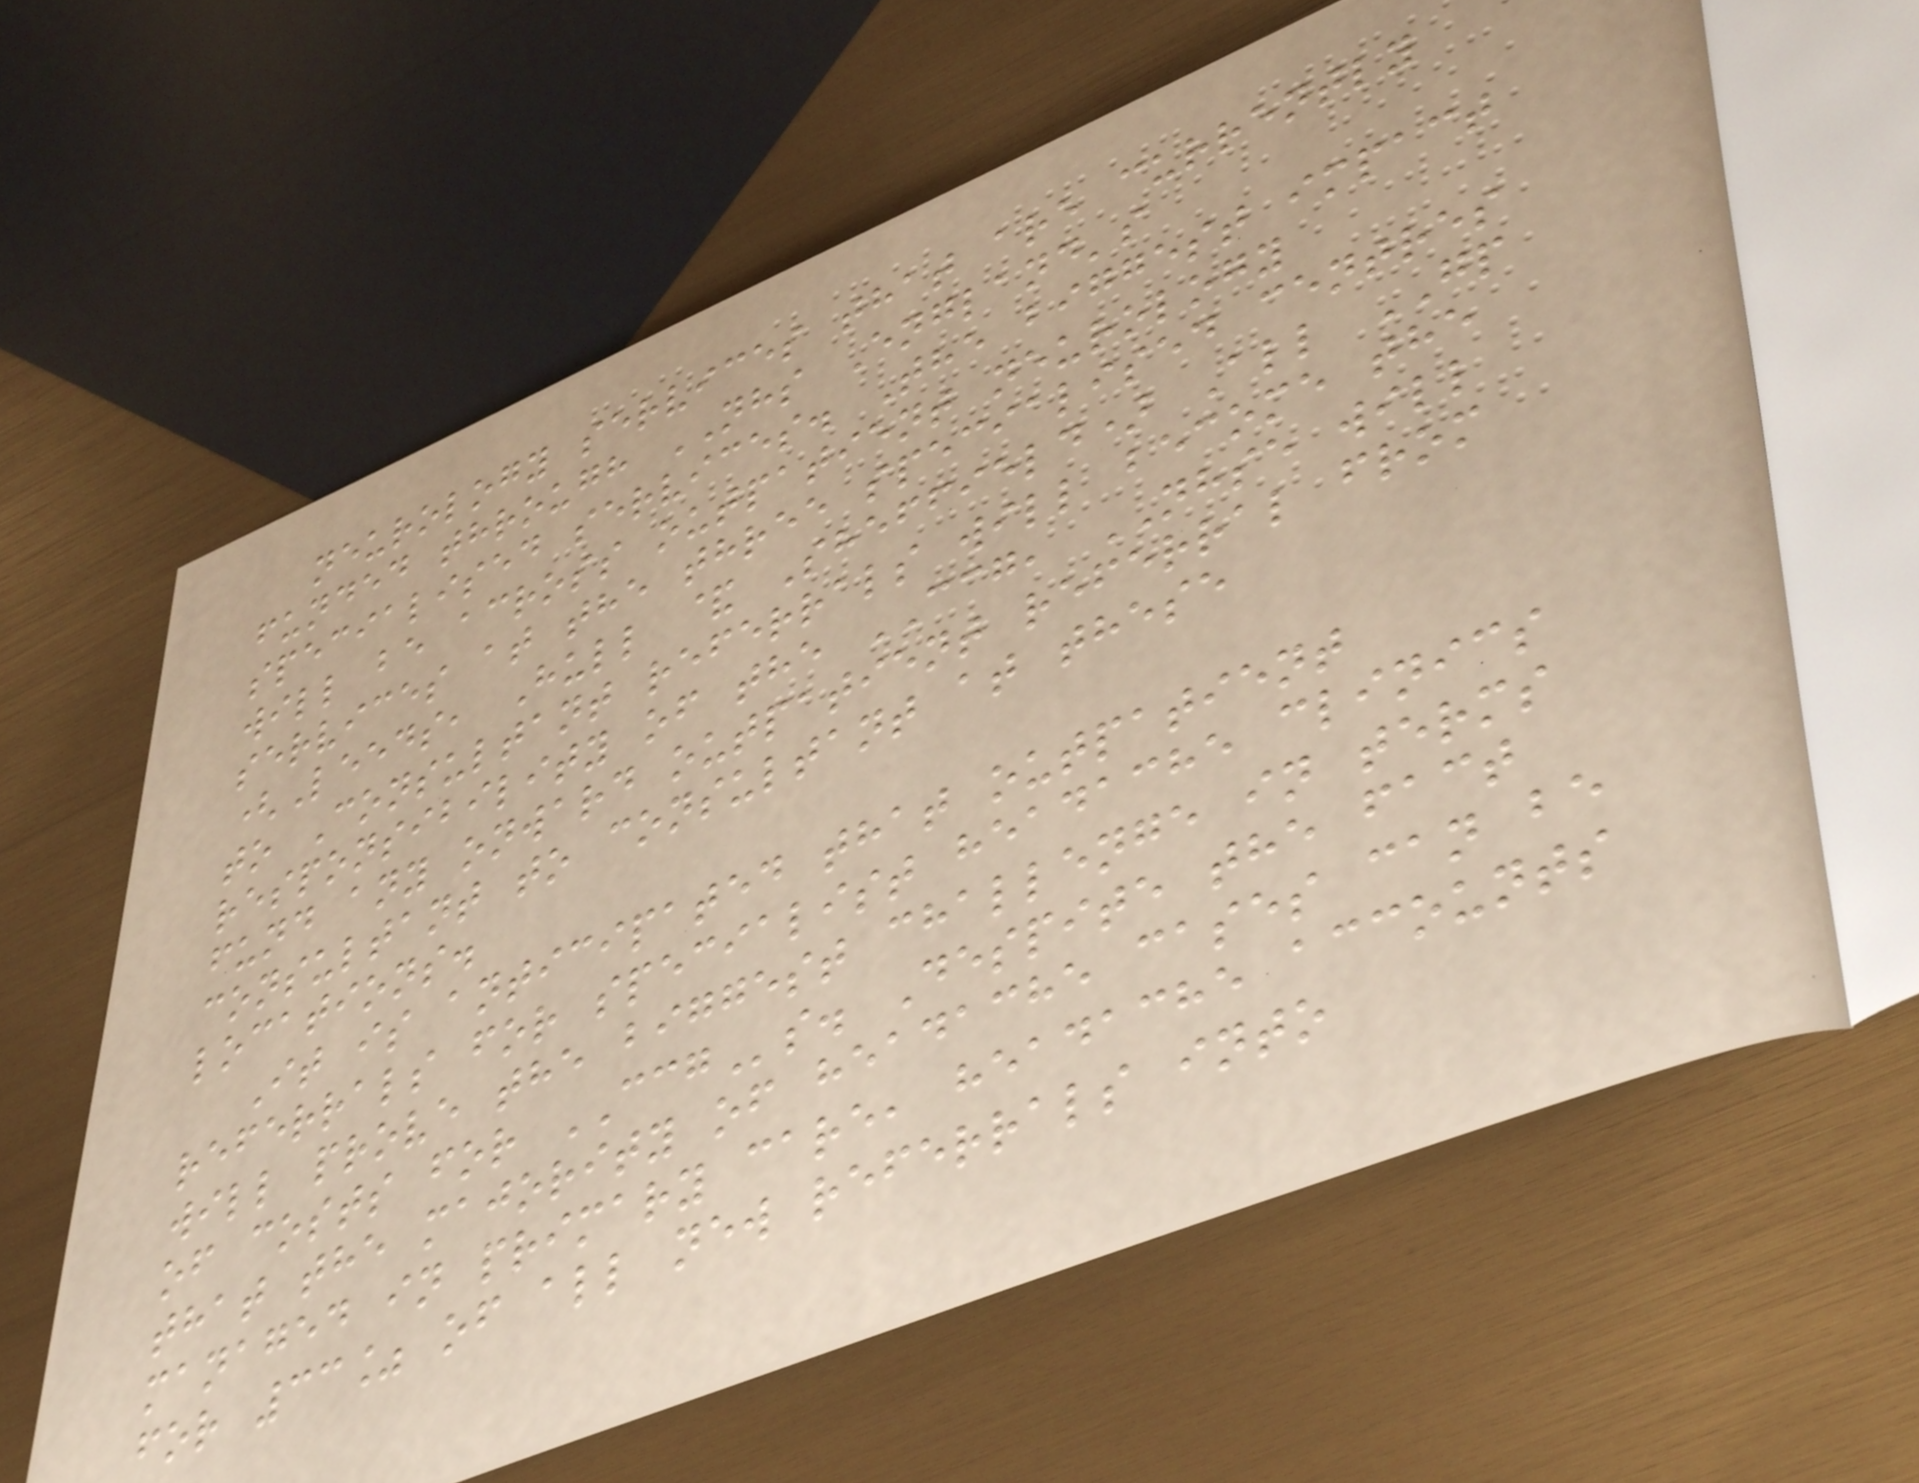neurology services that are currently
funded through NHS England's
specialised services. The biggest impact
will be across outpatient neurology
services at the three specialised centres
(Leeds, Hull & Sheffield) All GP
to Consultant referrals will become the
responsibility of the CCG, NHSE will
fund any onward outpatient referral from
consultant to consultant at these
locations.
It is anticipated that outpatient
referrals for specialist headache clinics
will prove the biggest challenge in terms
of costs for CCGs. Despite the fact
that the majority of headache cases can be
managed in primary care, headache accounts
for 33% of all new referrals into
